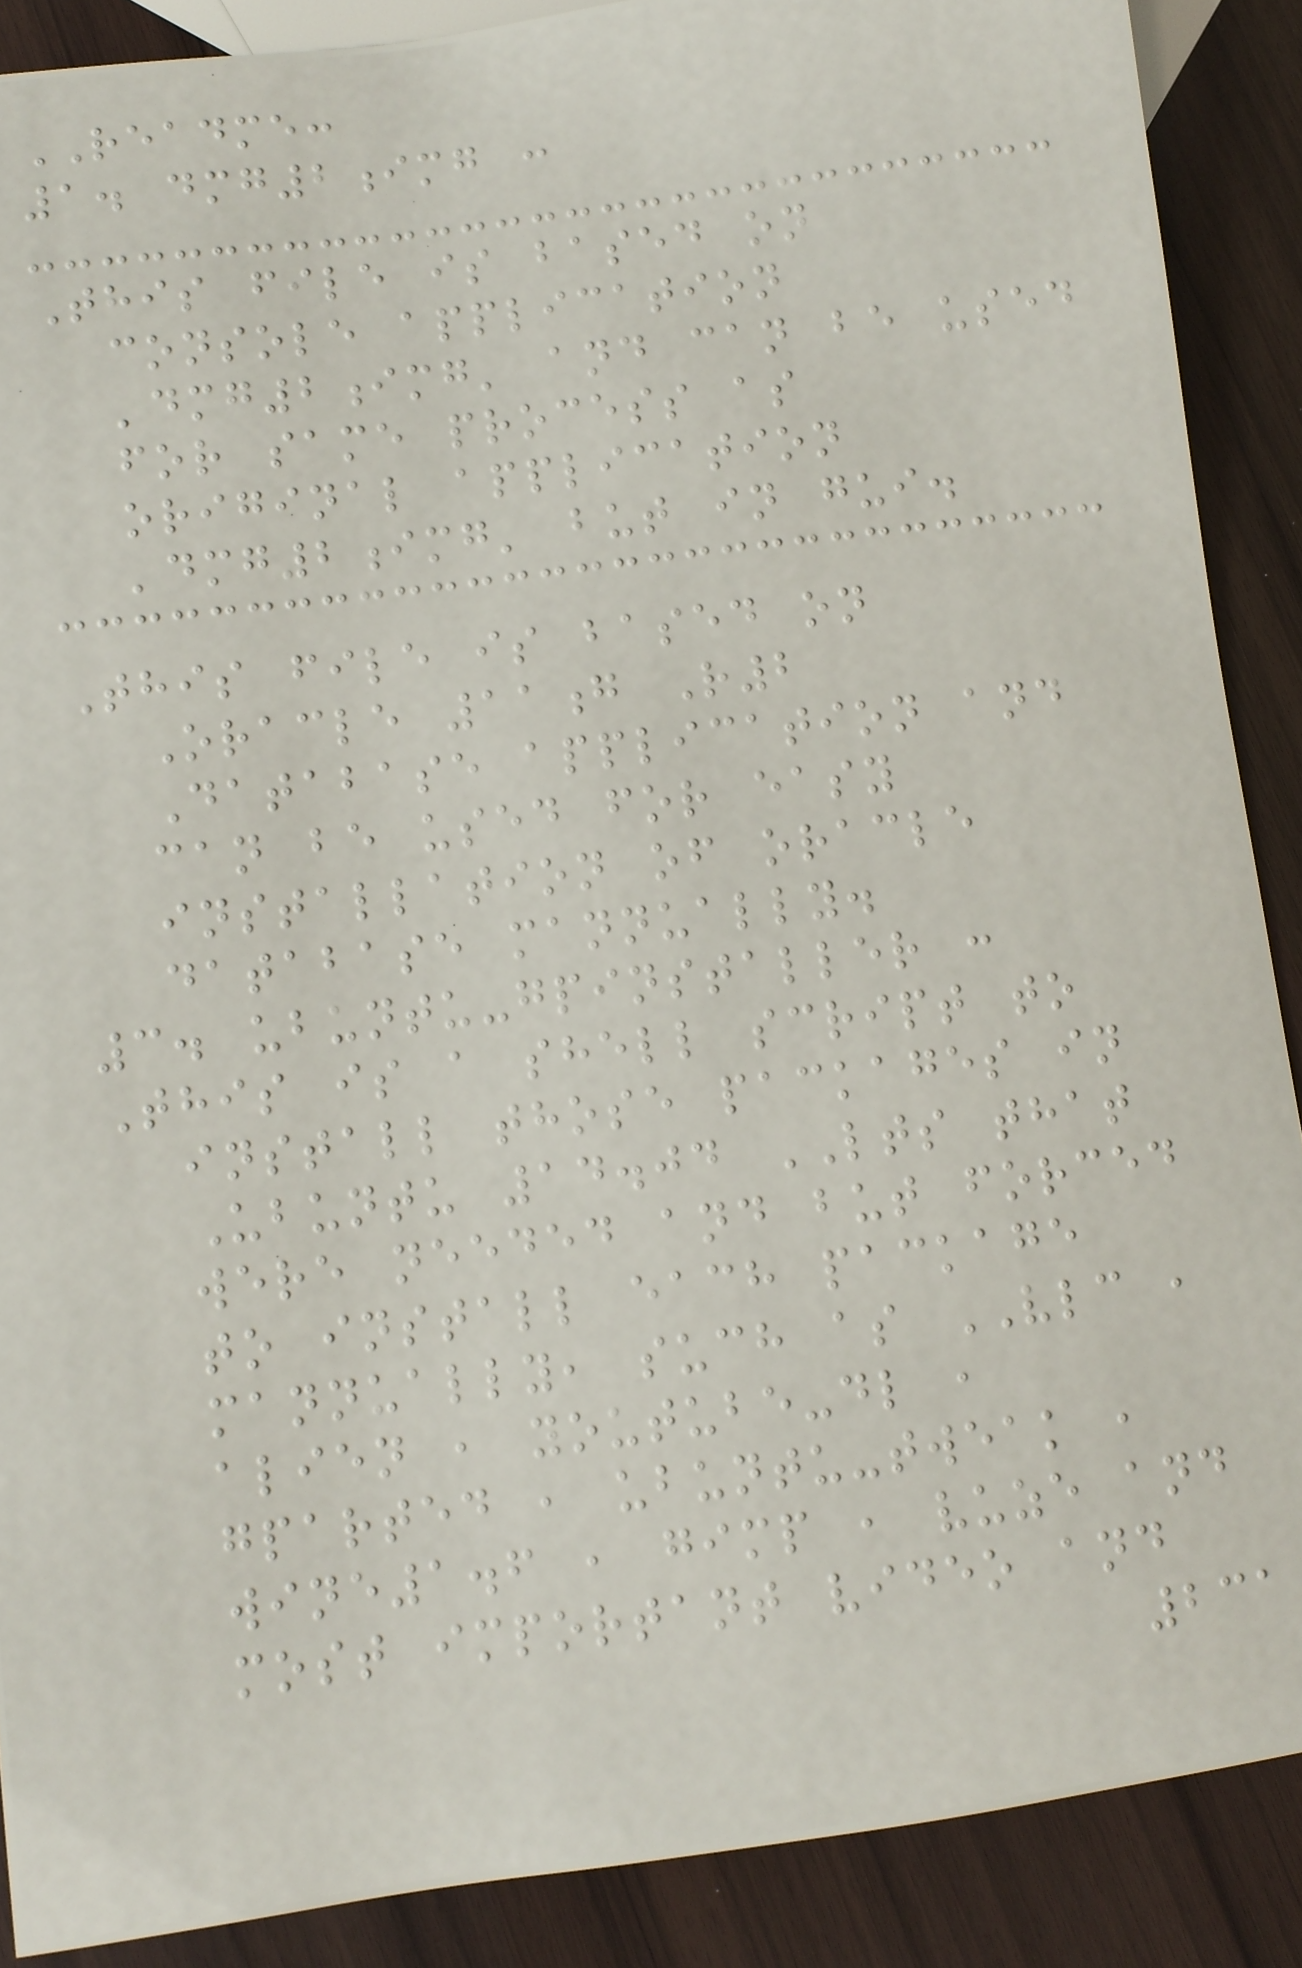README:
1. dmg2img :
This file is based on
console application
'dmg2img' and can be used
for same process as
original application
'dmg2img' but in gui.
This file is based on
Oracle 11g R2
Database application and
can be used for easy
installation of oracle
database mannually.
3. ubuntu-gpinstaller :
This is a shell script to
install those packages in
Ubuntu 14.04 LTS that
were needed and but forced
to install each package
mannually, such as VLC ,
alien , youtube-dl ,
gparted , ubuntu-tweak ,
wine1.6 , gimp , vuze and
most important video and
231
